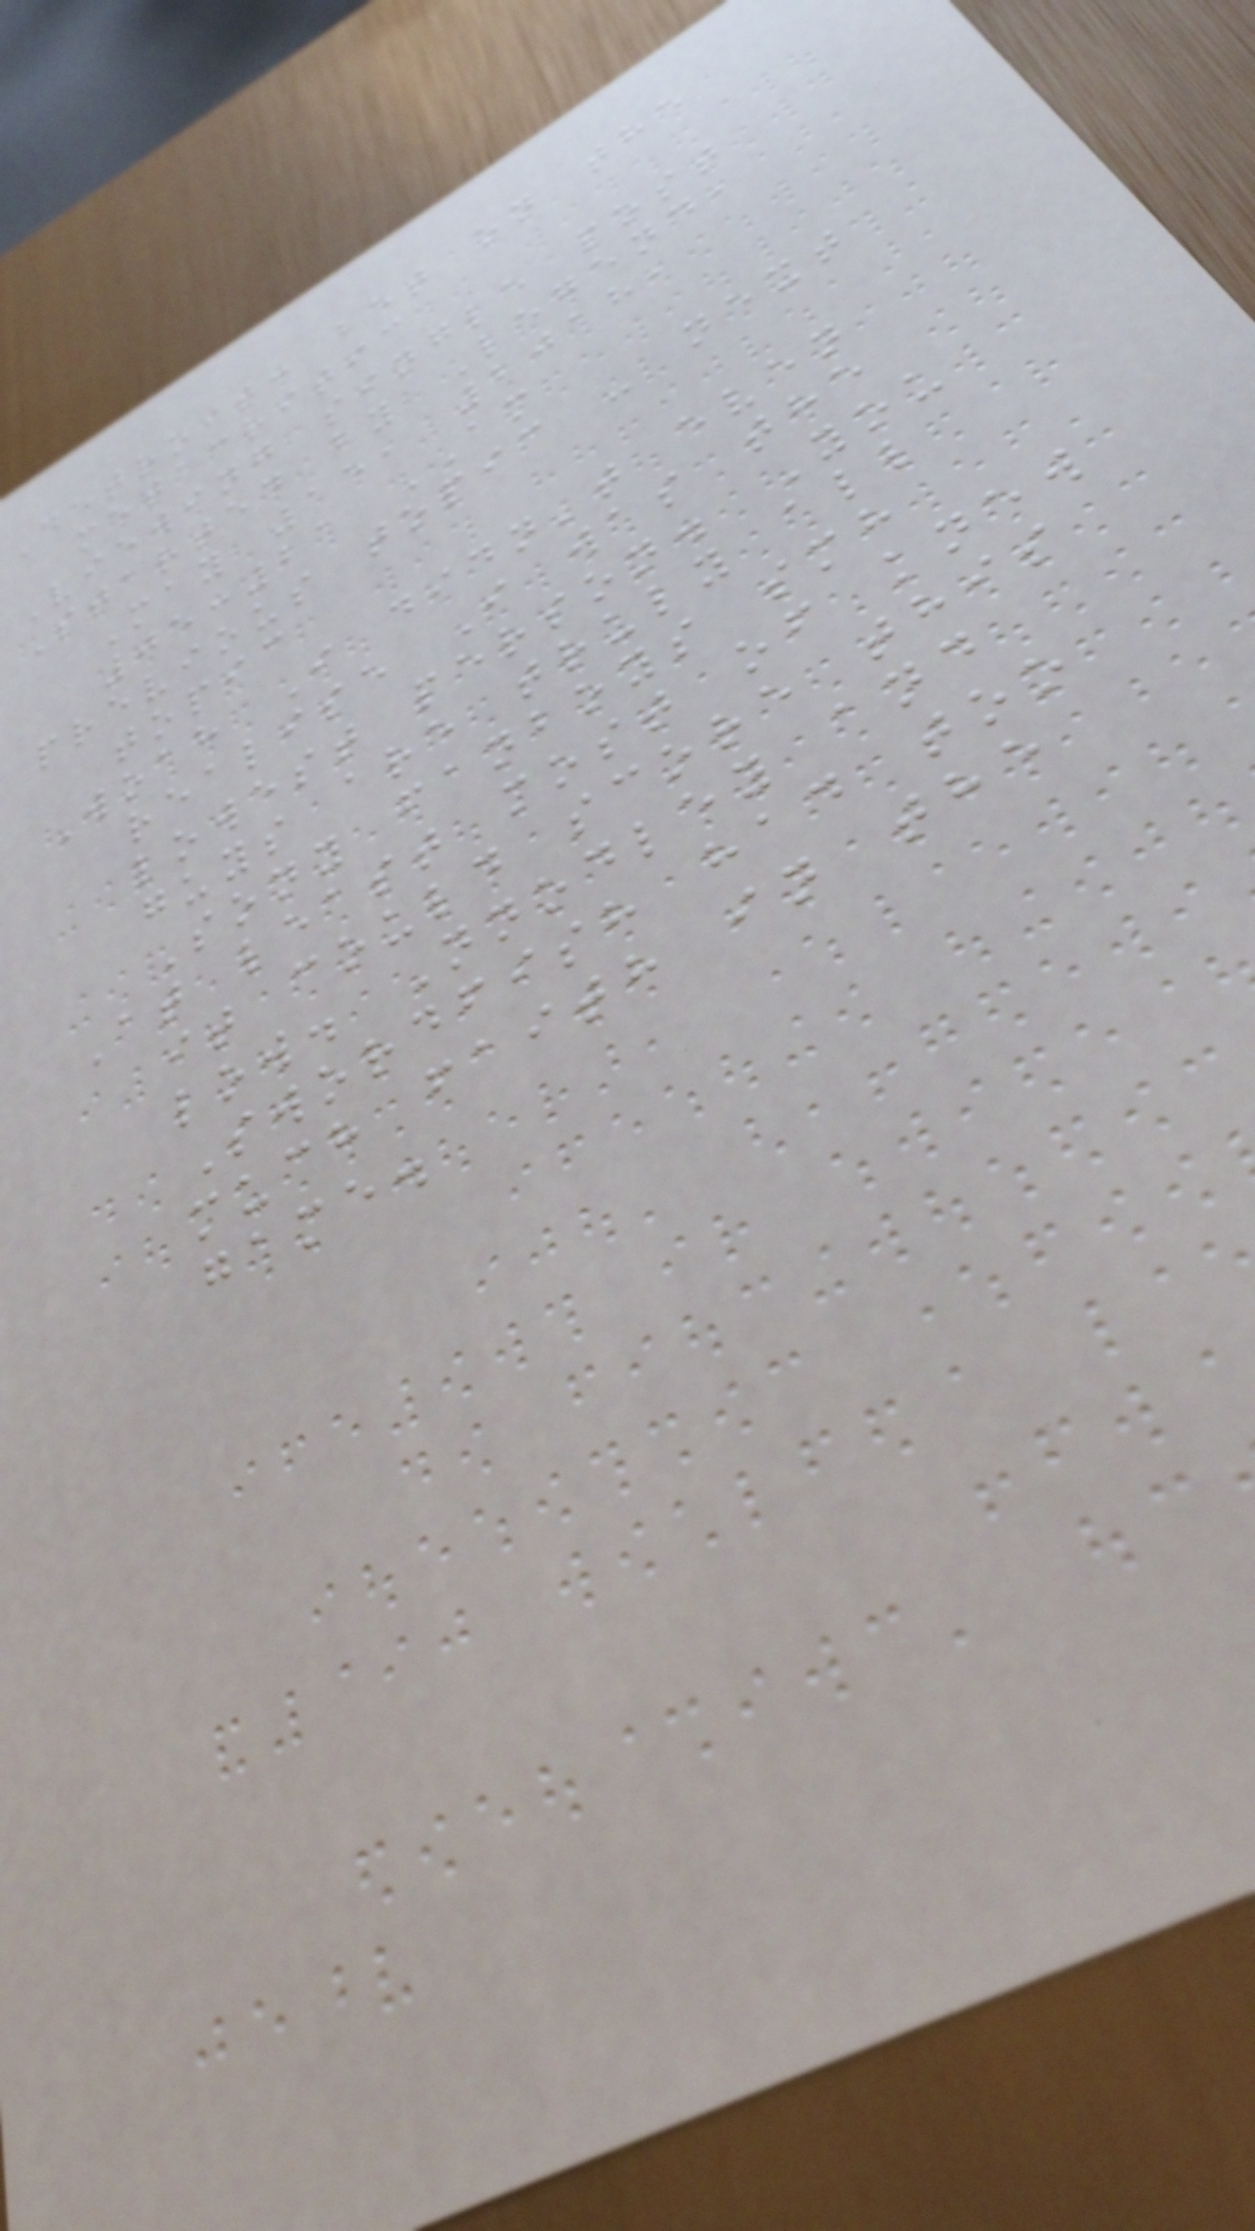Detroit: bet on the
metacritic
Viewing single post
Started by Legend,
May 15, 2018,
05:21 AM
previous topic - next
topic
Woah I didn't even
realise I was the
lowest person. You
guys are truly all
Sony fanboys smh
At least most of knew
it could score this
low. Nnodley and
Swordfish had too
much faith in the
game.
